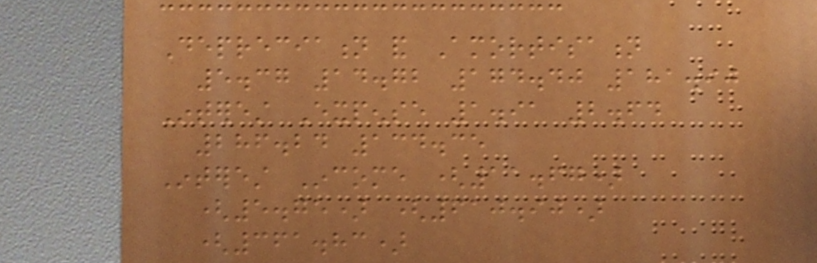Depreciation and Amortisation
5.37 14.72 174.40 181.90
Interest Expense 1.91 2.64
286.24 134.35
Interest Income (11.67)
(5.75) (610.90)
(361.83)
